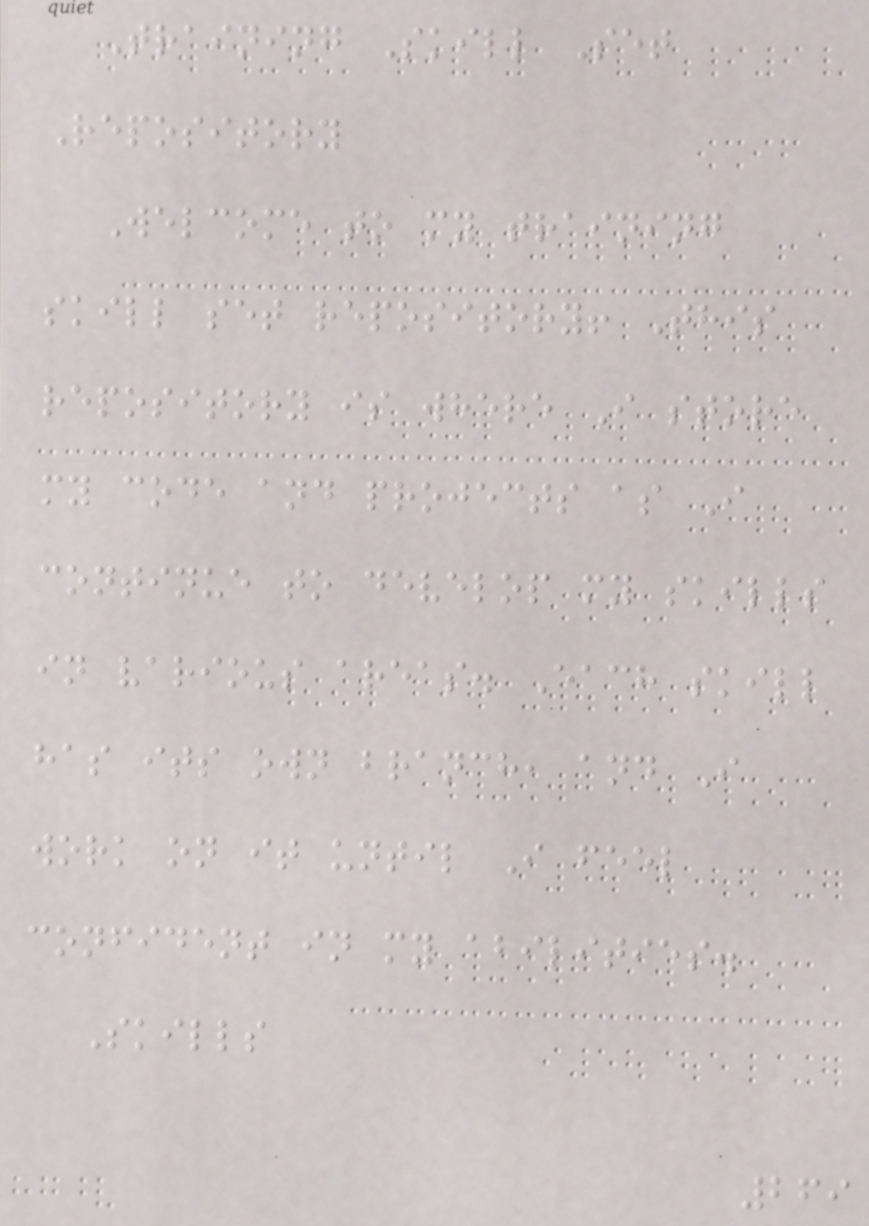Training Skill Set
Repository
Welcome to my training
skill set repository! This
repository is where I store
my code and projects as I
continue to develop my skills
in various areas. Each skill
has its own branch, and I
work on it until I feel
confident in my abilities.
Skills
269
